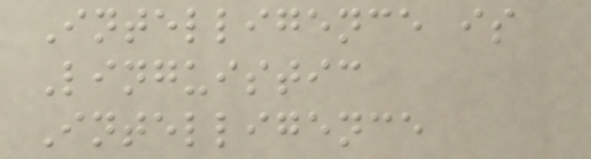Intelligence is
Linguistic
Intelligence
